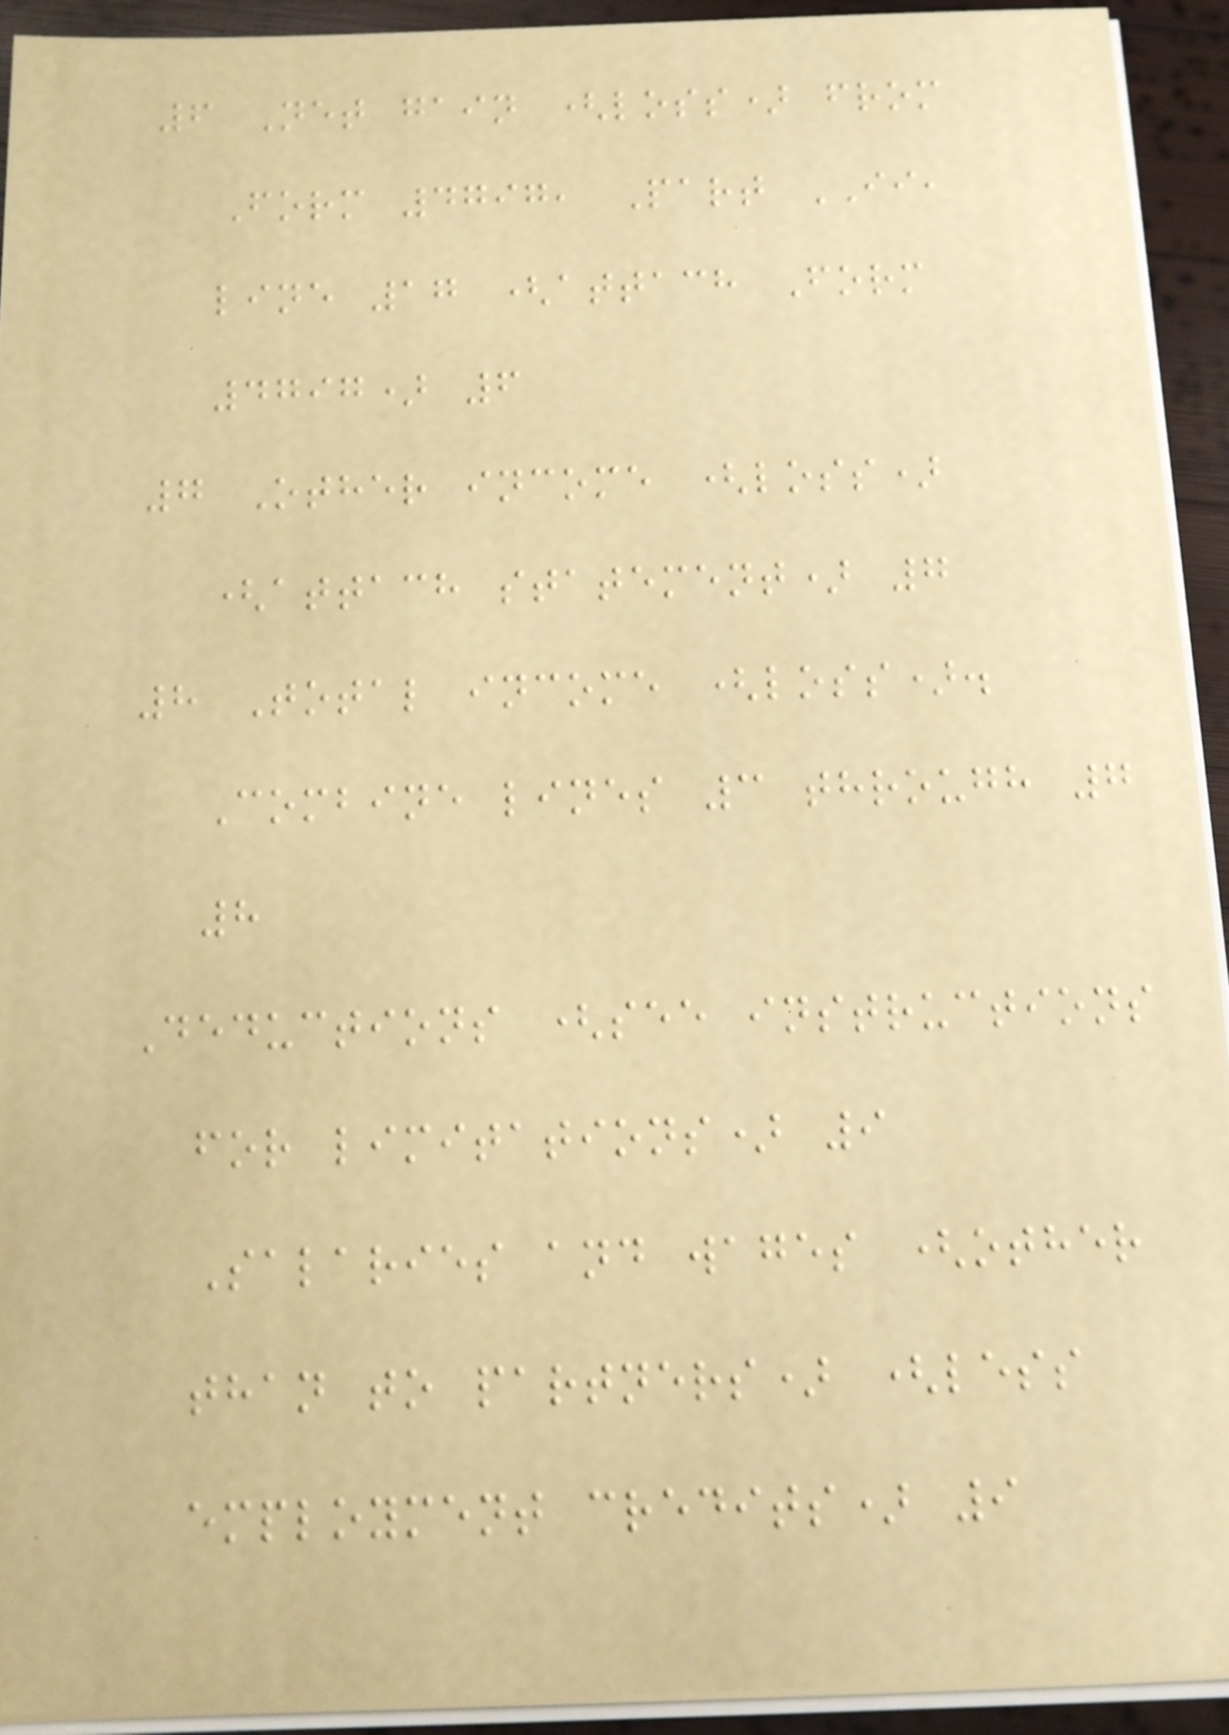6 Net gain (loss) from
Form 4797, Part II,
line 17 (attach Form
4797) 6
7 Other income (loss)
(attach statement) 7
8 Total income (loss).
Combine lines 3 through 7
8
Deductions (see instructions
for limitations) 9
Salaries and wages (other
than to partners) (less
employment credits) 9
